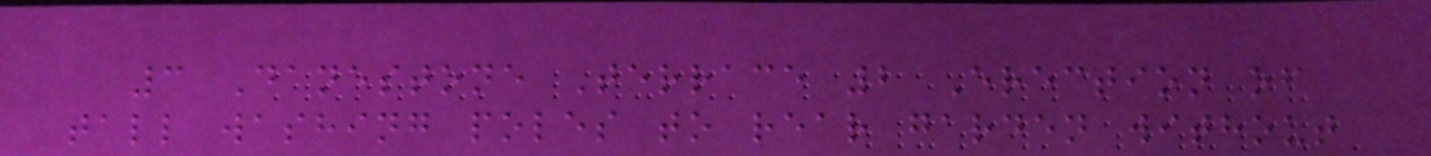3 Danestone Terrace 2 Erection of
tall washing poles to rear garden without
